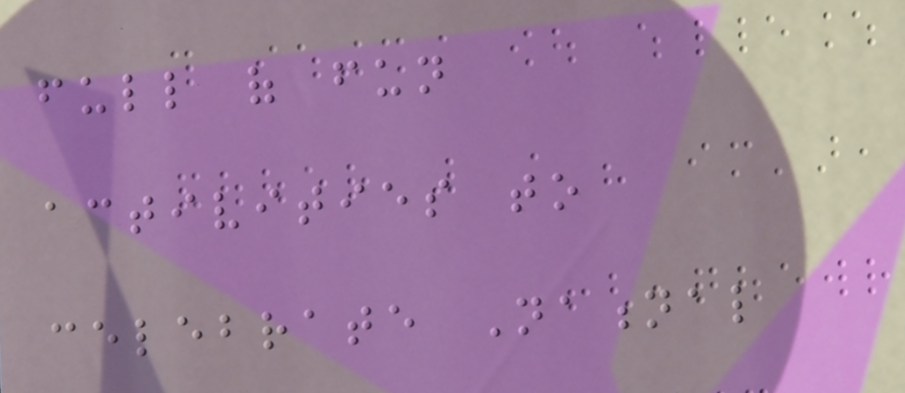full of fun
activities to
celebrate National
